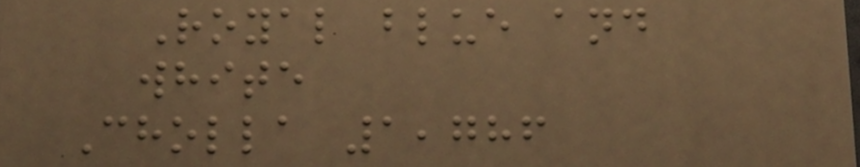Royal blue and
white
Cholla 1,786
